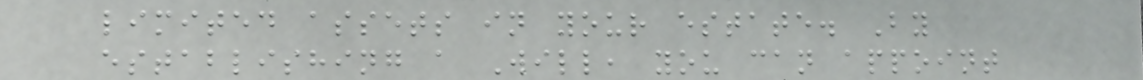limited assets in your estate. By
establishing a Will, you can appoint
